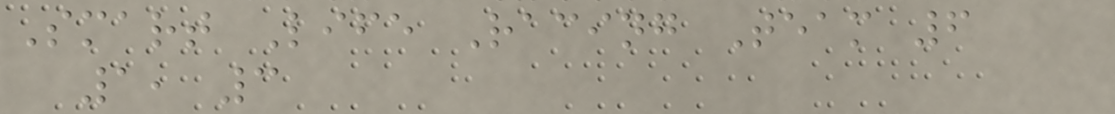Smart Life Racing Team 6
1, 3
